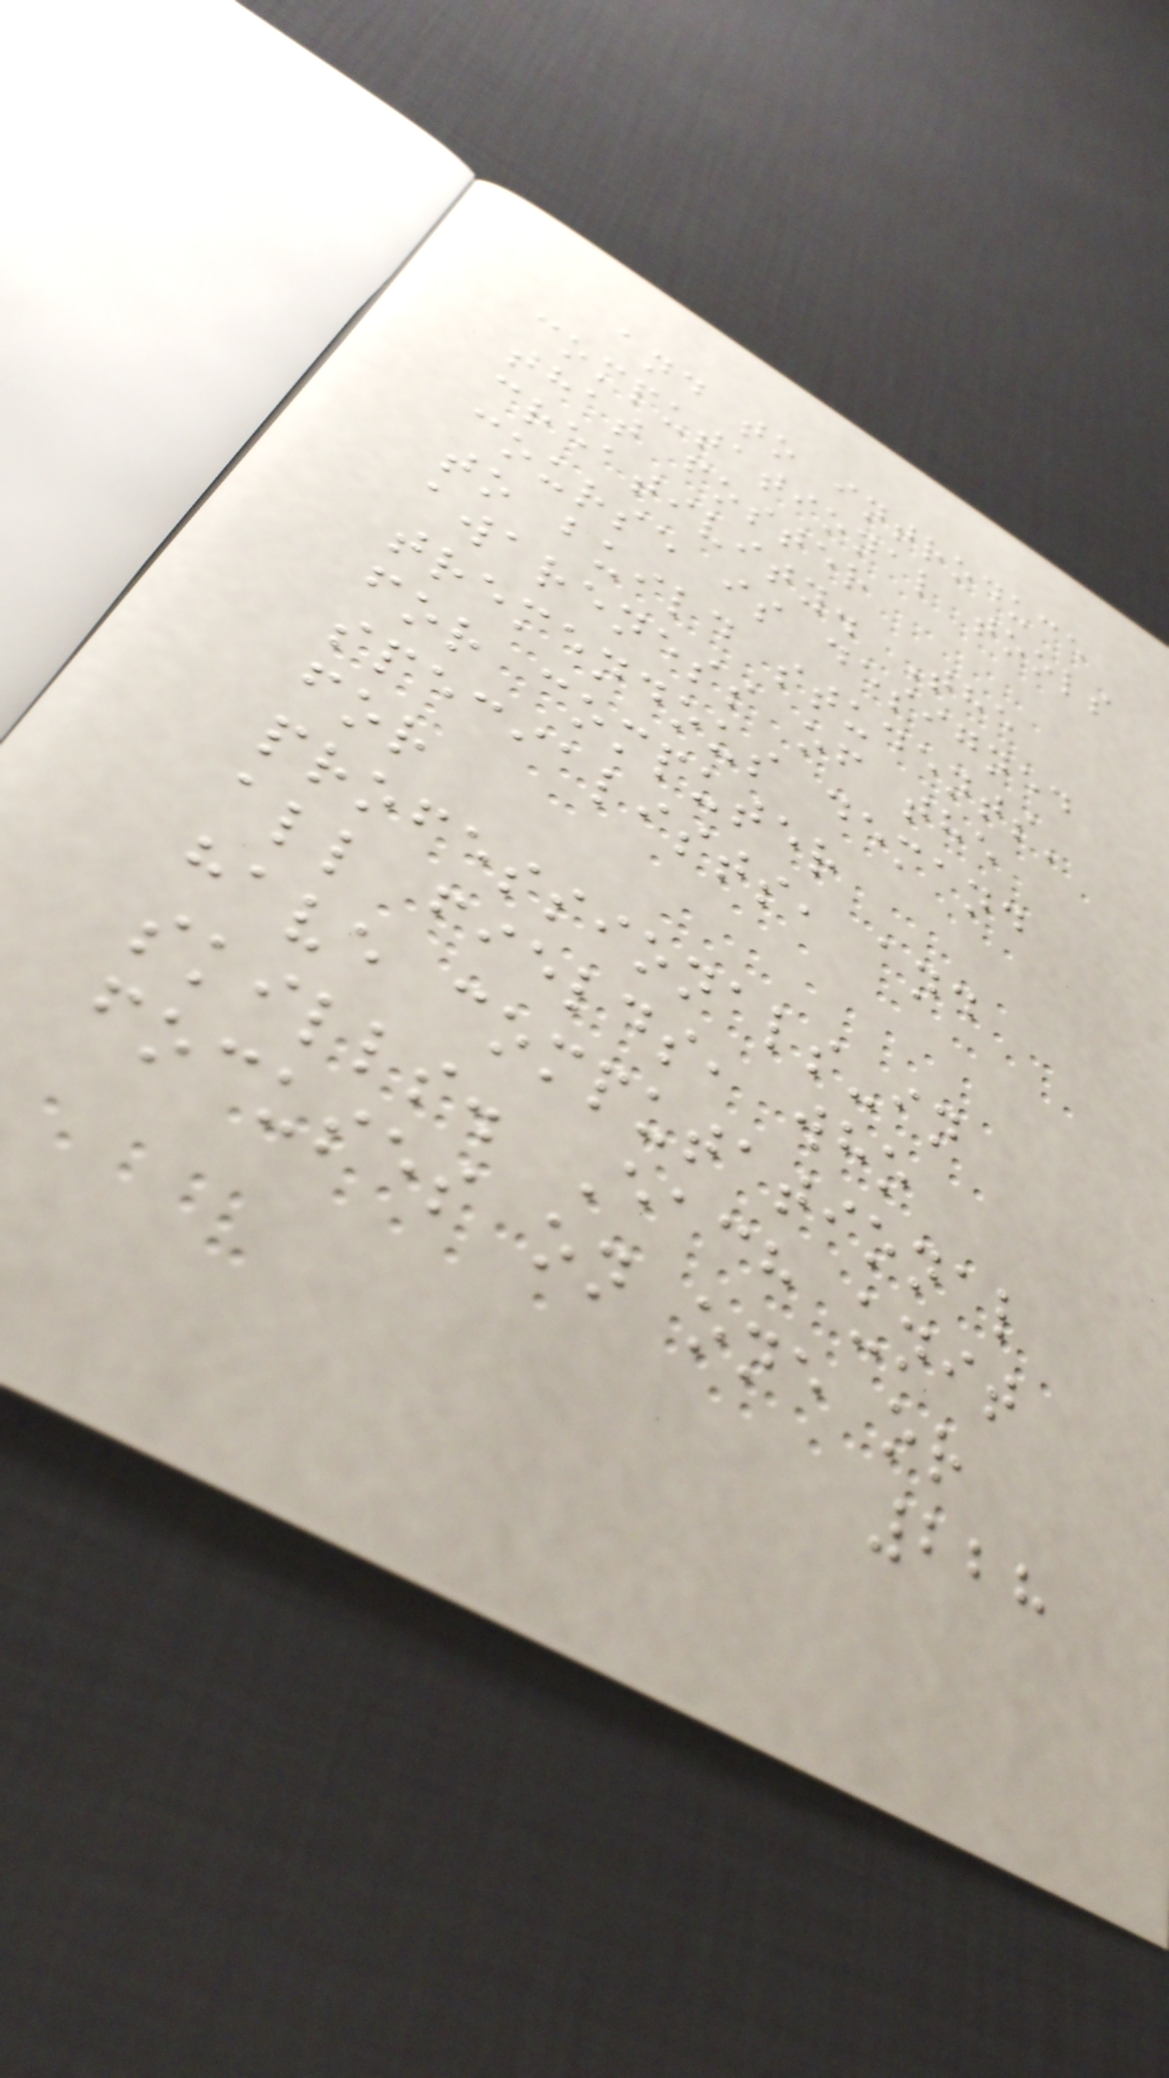and to introduce
computational tools
that foster
creativity. The
course is designed
to build students'
awareness of the
tremendous demand
for computer
specialists, and
for
professionals-in
all fields, who
have computational
skills. Each unit
focuses on one or
228
